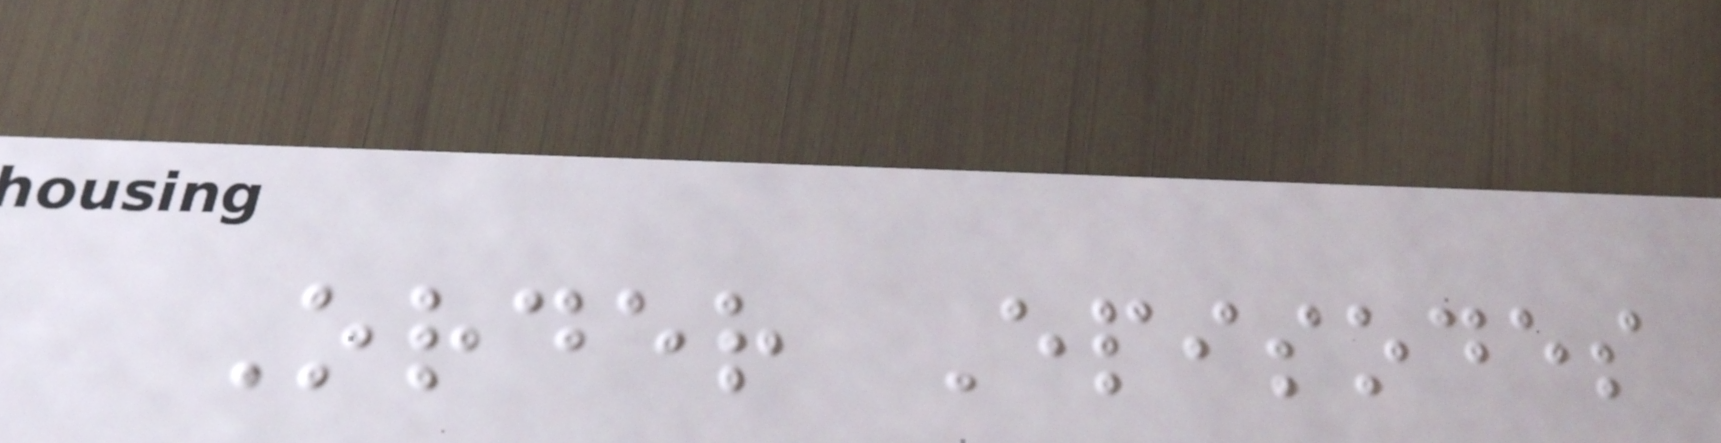Order Episodes
